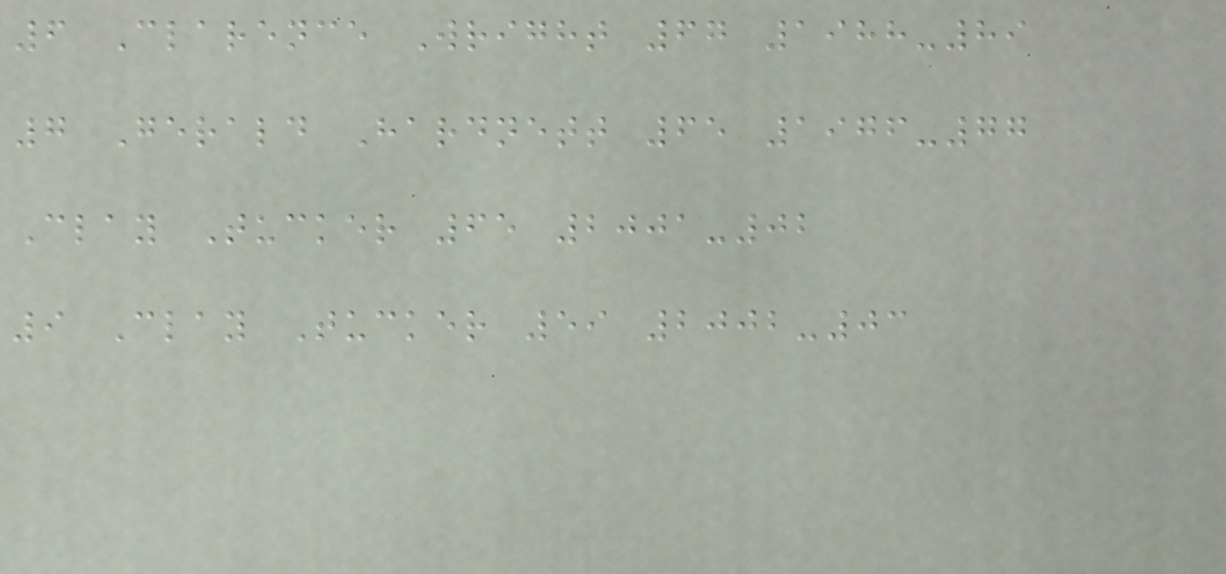6 Clarence Wright 67 1988-89
7 Gerald Hardnett 65 1976-77
Clay Tucker 65 2001-02
9 Clay Tucker 59 2002-03
